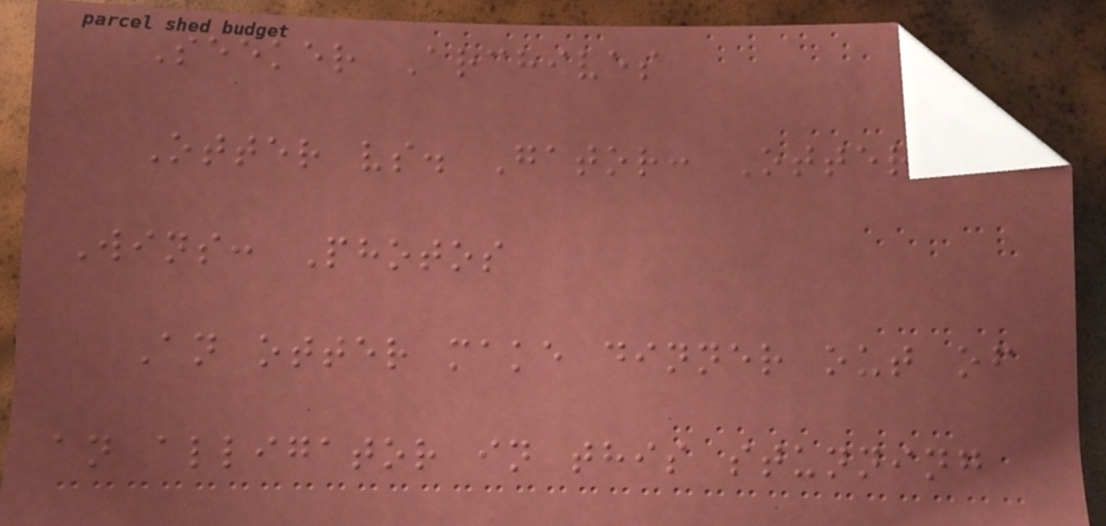Seeker Archives
Otter vs. Gator: Otter
Wins: Photos
An otter make dinner out of
an alligator in this stunning
